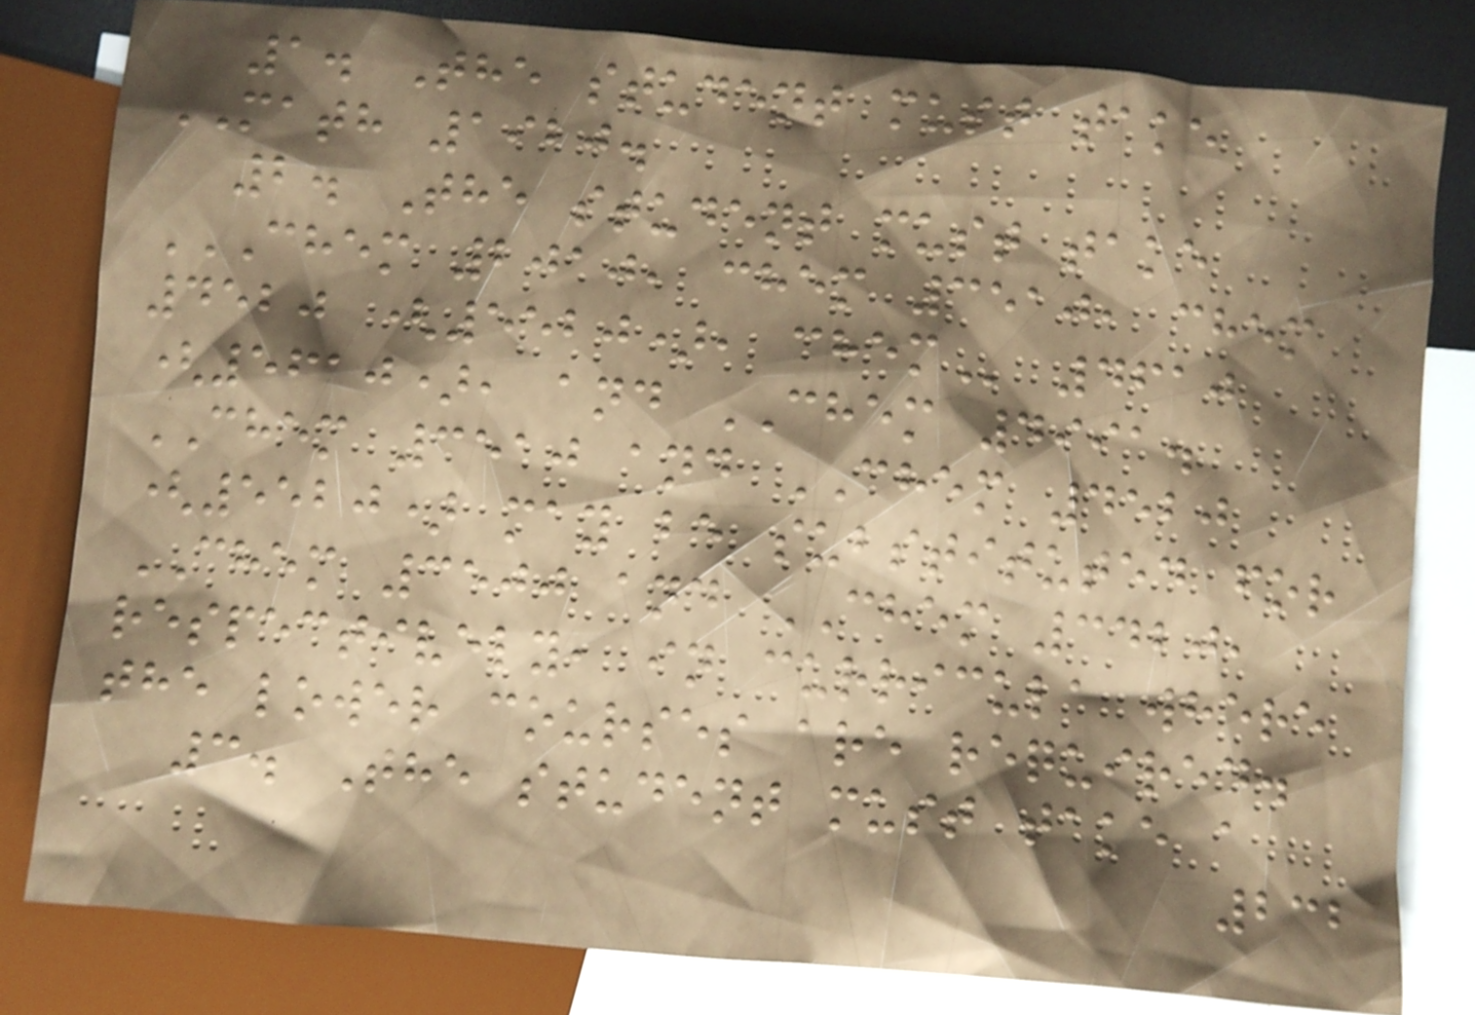1. The student must take
MATH 1920.
2. The student must take
CHEM 2010, CHEM 3510, CHEM
4520 (5520), CHEM 4610
(5610), and CHEM 4991.
CHEM 3510 and CHEM 4520
(5520) may be substituted for
CHEM 3500 and CHEM 3420,
respectively, in curricula where
the lower courses are required.
3. The student must take a
232
